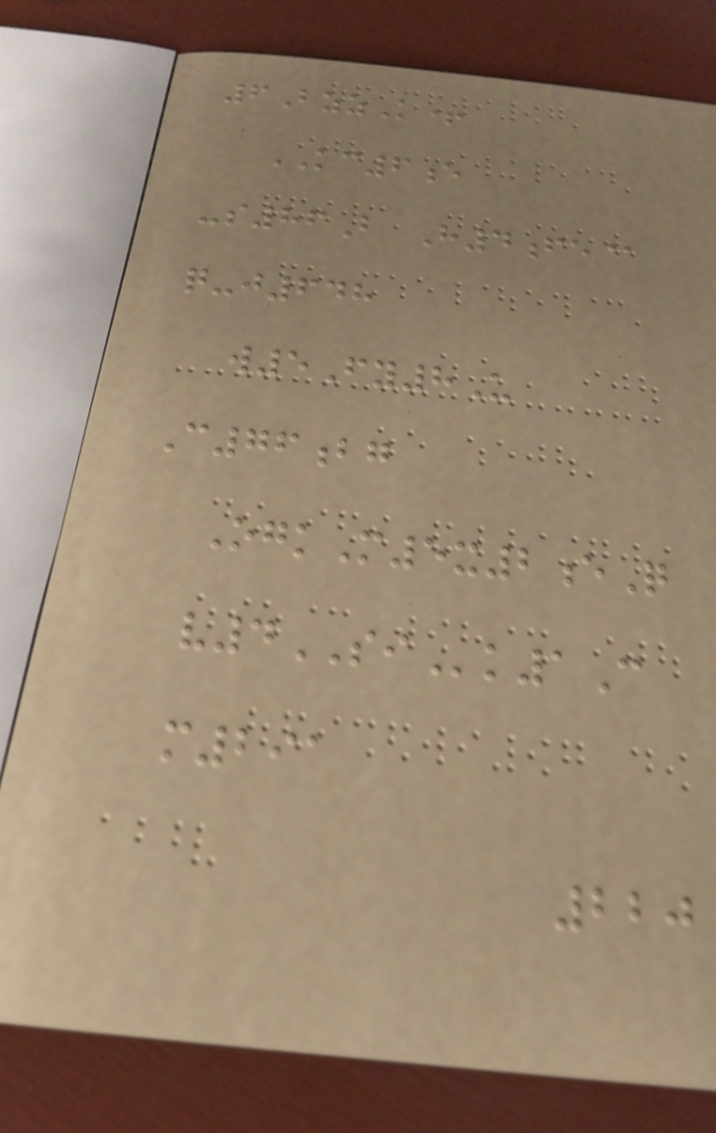6BzzK+
KC6e
-s86B H4fe@
q-j648
w5Fy8U
C76bg
OgkM5x2eQ
v4SIk1C
m291
220
